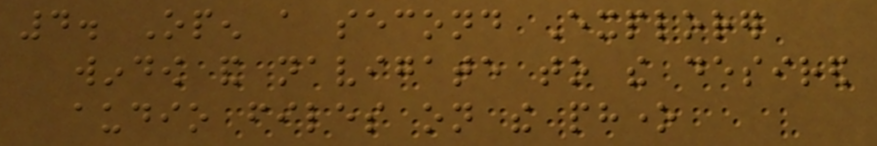4. Open a second Explorer
window and navigate to the desired
audio files on the phone
